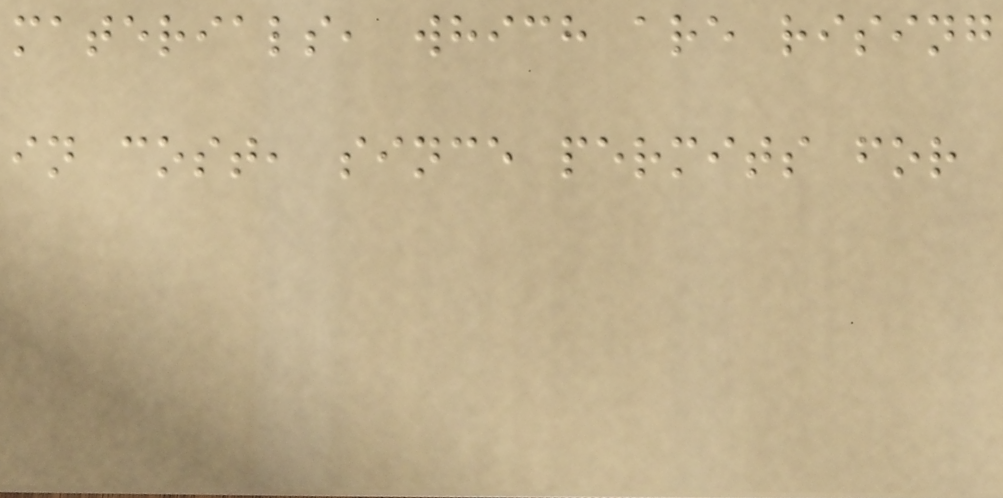materials, which are rising
in cost, since permits for
